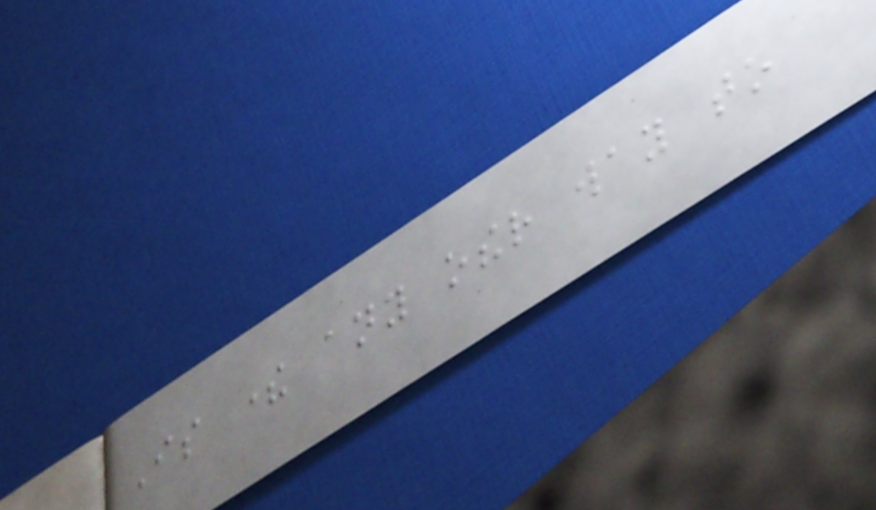Is there any other way to
